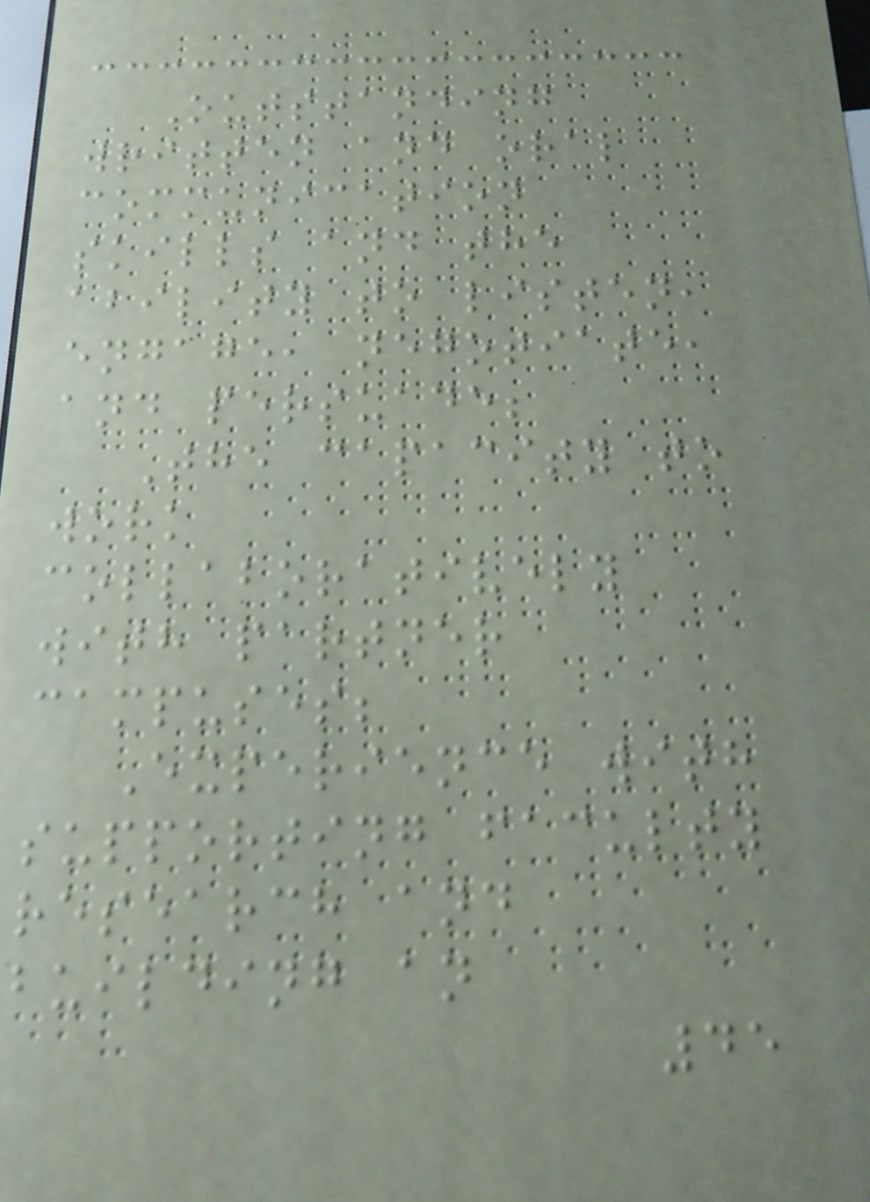Outstanding
written and oral
communication
skills and the
ability to listen,
engage, negotiate,
and persuade;
The capacity to
work
collaboratively
with partner
campuses;
Experience with
supporting faculty
research and
building an
45
